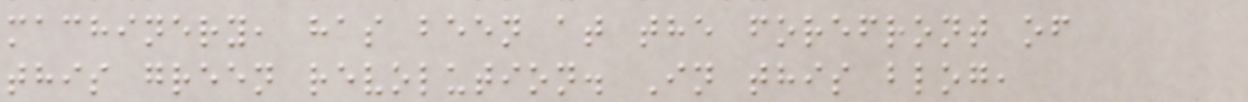machinery, has been at the forefront of
this green revolution. In this blog,
